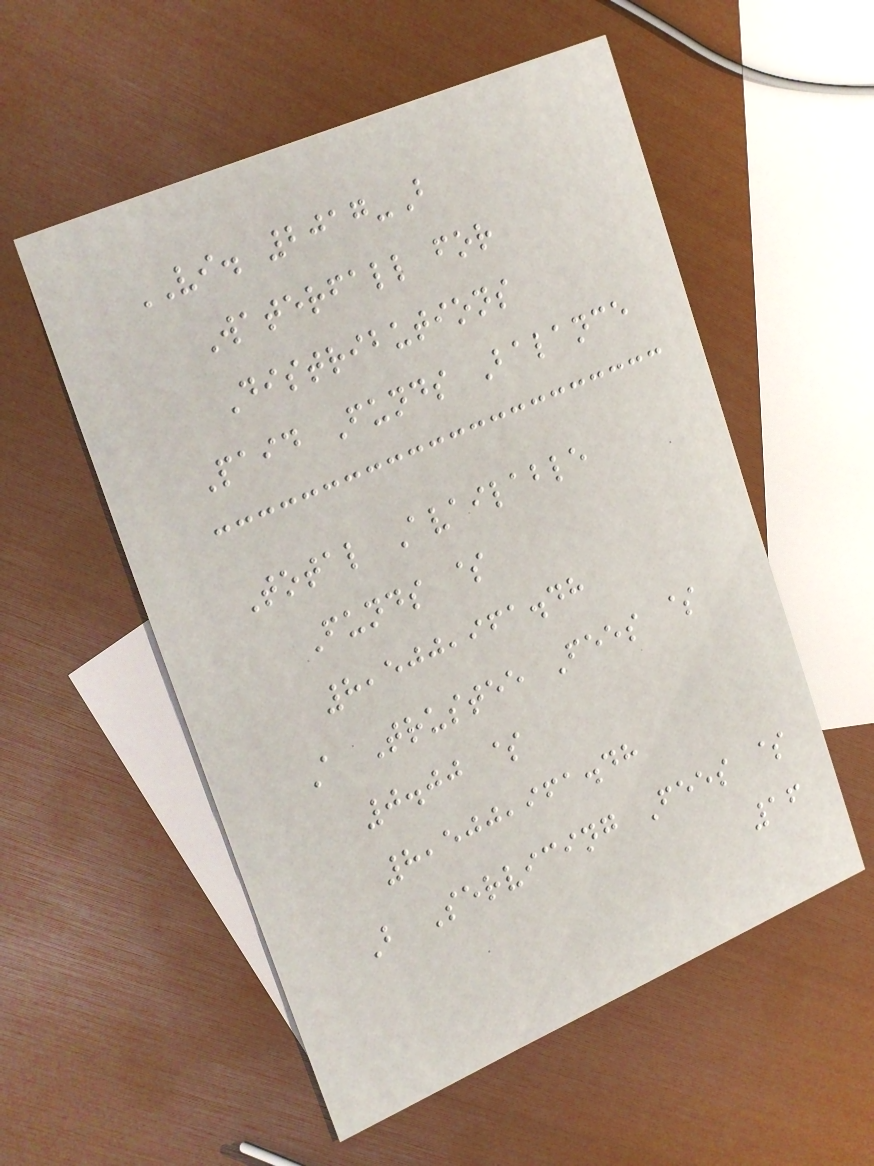VI. 2017-B
Waterfall for
Distributions
Paid Funds Balance
Total Available
Funds $
8,500,961.48
A Trustee Fees $
0.00 $
8,500,961.48
B Servicing Fees $
16
